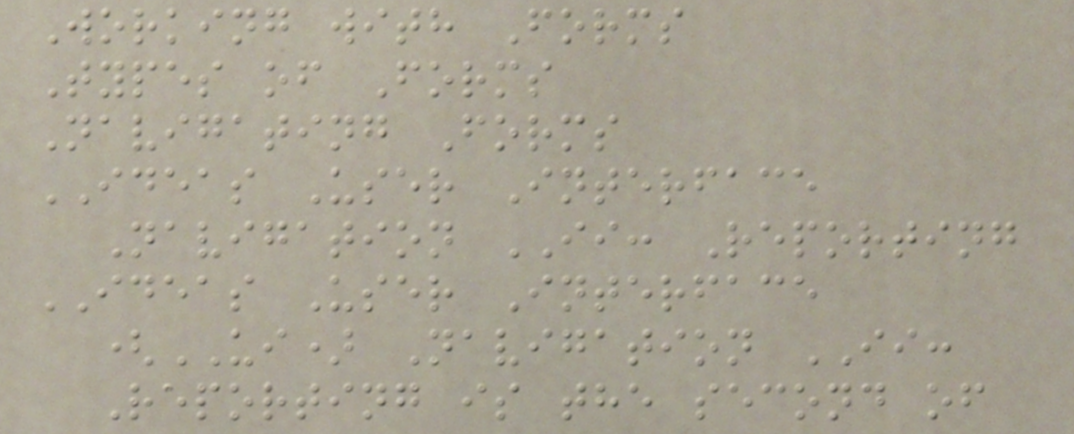Working with Forms
Types of Forms
Navigating Forms
IDEAS User Interface
Navigation II: Reporting
IDEAS User Interface
(UI) Navigation II:
Reporting is the second of
